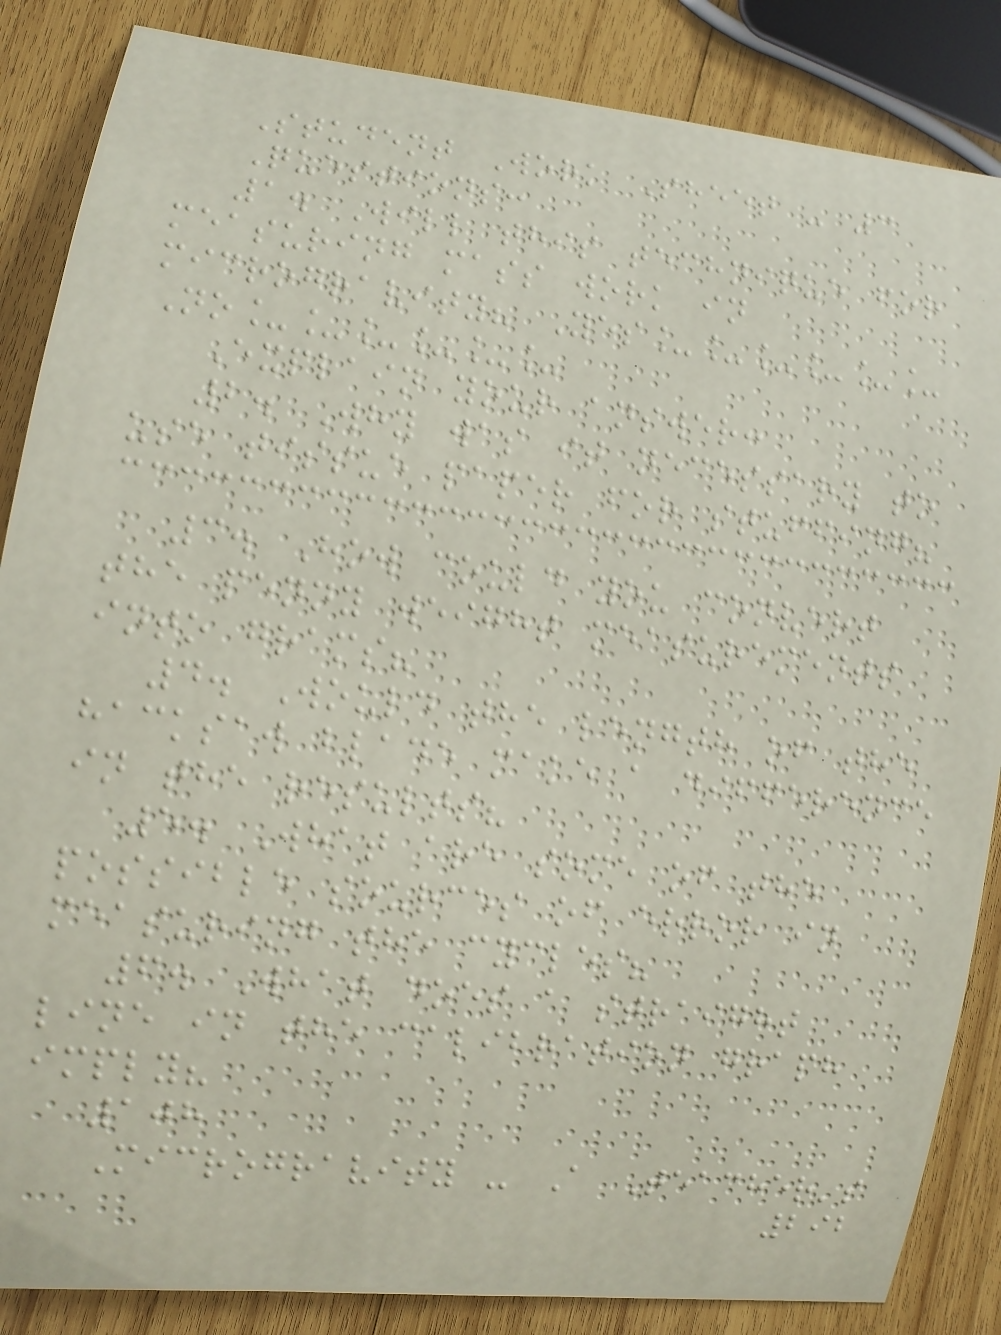Student Work Sheet - 3
Questions:
1. Will this technique for
measuring mass work in
microgravity? Yes______
No______
Explain your answer:
2. Why was it necessary to
use tissue paper for stuffing?
3. How could you convert
the penny weight measurements
into grams?
4. Would the length of the
hacksaw blade make a difference
in the results?
5. What are some of the
possible sources of error in
measuring the cycles?
6. What does a straight
line in the calibration graph
imply?
108
Microgravity - A Teacher's
292
